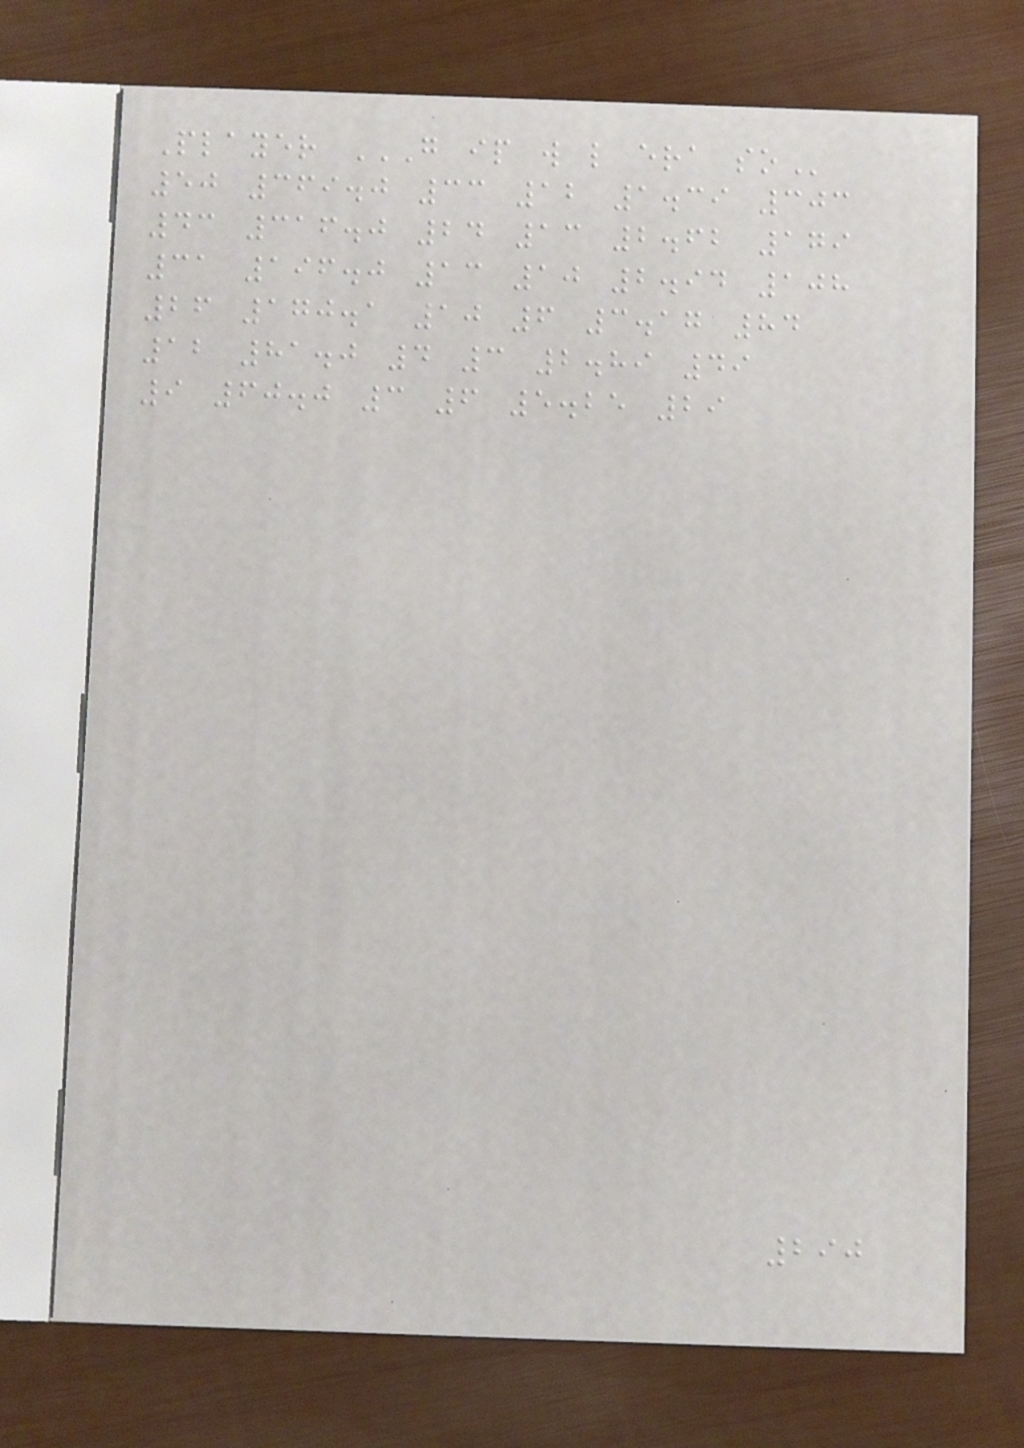Player G IP W L ERA SO
50 369.0 33 12 1.39 303
43 316.0 24 13 2.62 179
31 196.0 13 10 2.94 108
26 170.1 10 6 3.17 84
12 81.0 4 3 2.89 49
9 60.0 3 6 5.25 29
290
